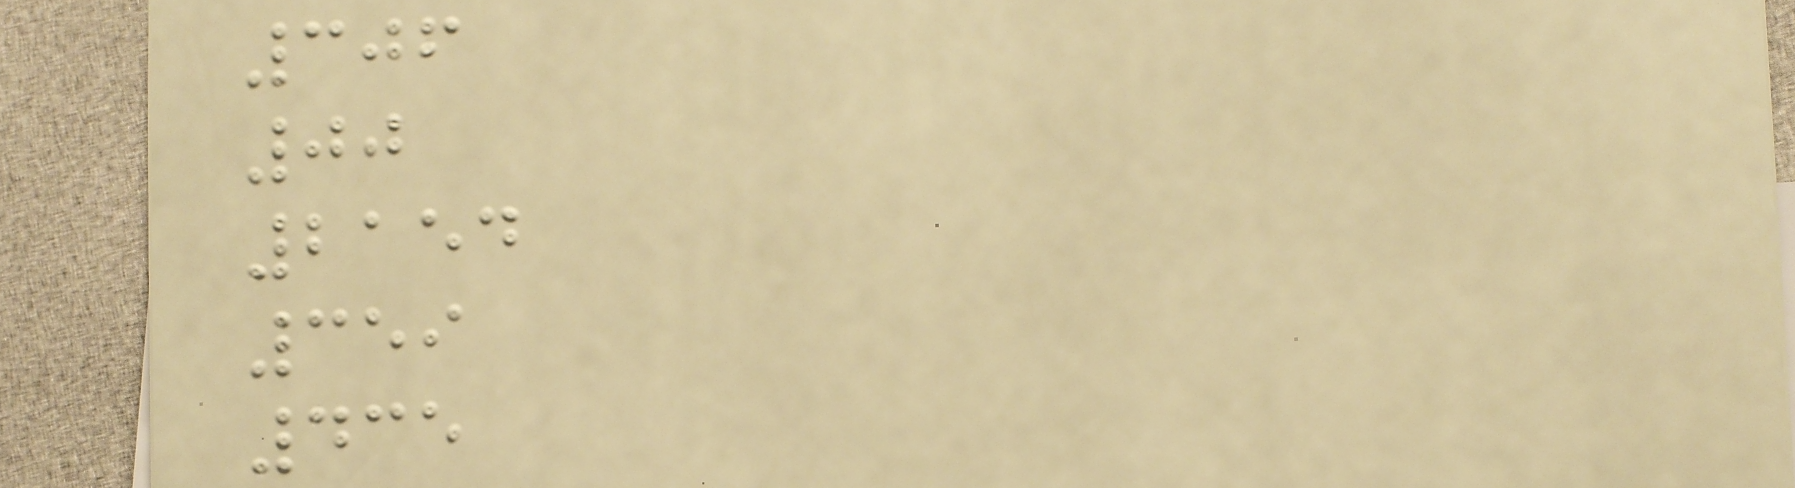306
00
2154
359
435
